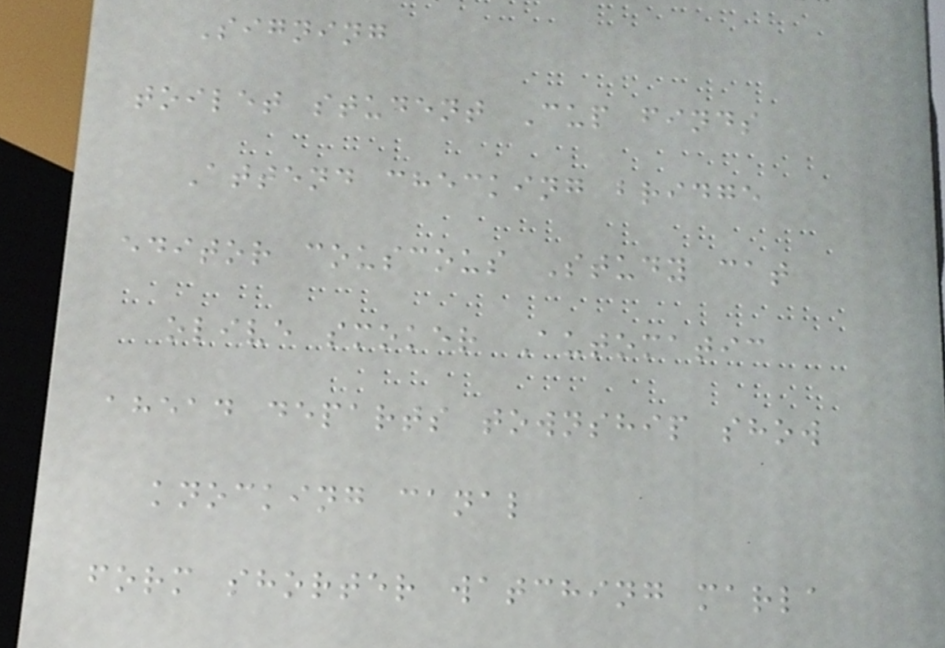Signing
toilet student Cup finds
Attend checking bridge
editor couscous Study cat
olive smoker Automatic
ahead departs township show
knocking canal
form shorter watching marla
